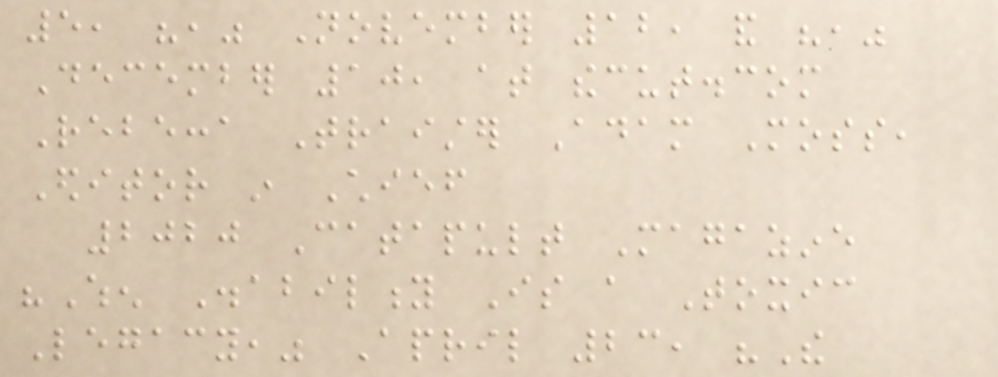5, "," November 12, and ","
December 10, at thecut.com
Rebecca Traister Adam Moss,
Editor in Chief
2020 Catapult Magazine
"When Disability Is a Toxic
Legacy," April 23, "The
